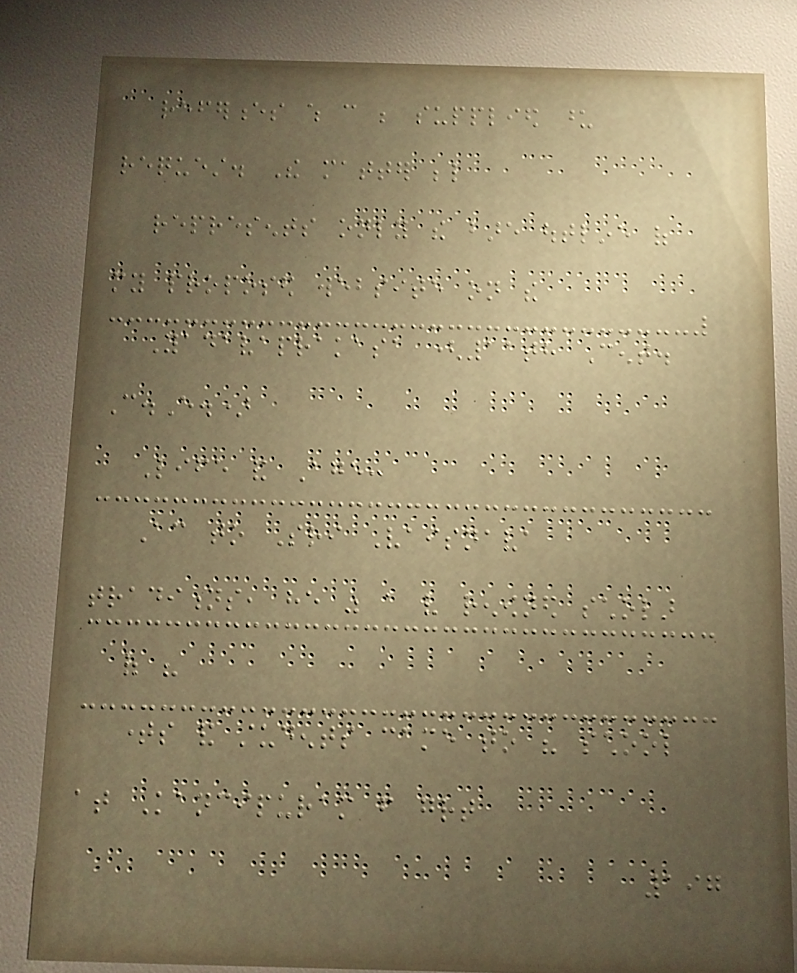references which can be supplied upon
request. The matter below
represents only the bare outline of
my proposed website on the
Yadavaprakasa (11th Cent.
C.E.)
Life and Age:
According to Sri Vaisnava
traditions, he was a very renowned scholar
of his
times and students came to his school
at Kancipuram from great
197
